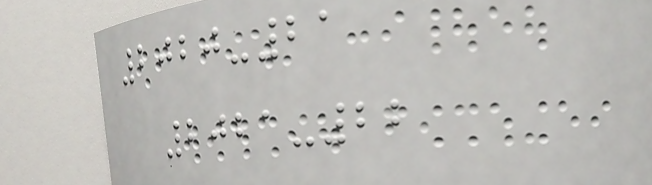2020-21
2021-22
